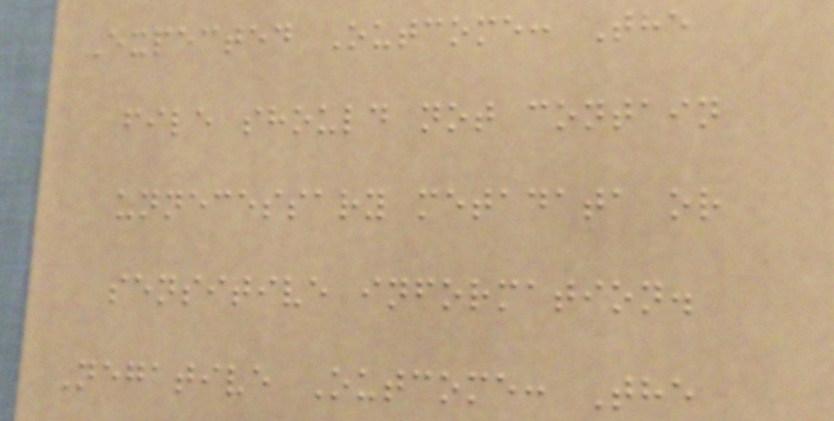Expected Outcome: The
file should not contain
unnecessary metadata or
sensitive information.
Negative Outcome: The
